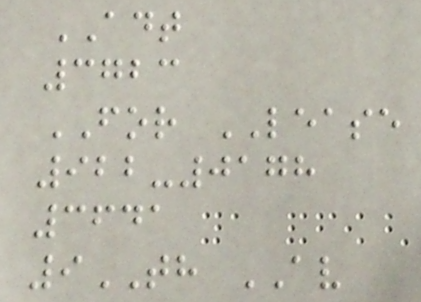ADT
3723
FOR LEASE
922-0178
3641
9TH AV
